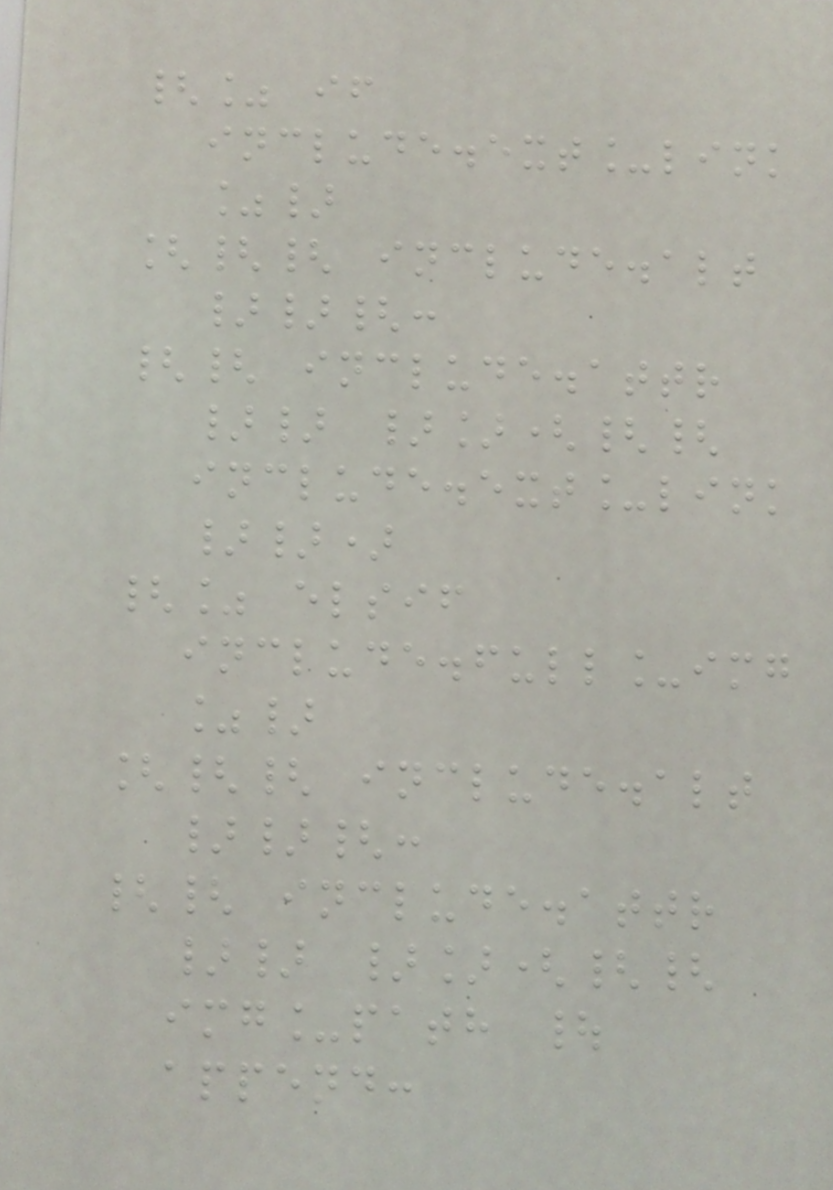{% if
include.ext_link
%}
[{{ include.alt
}}{:
{{ include.attr
}} }]({{
include.ext_link
}})
{% elsif
include.full_img
%}
[{{ include.alt
}}{:
{{ include.attr
}} }]({{
img_path |
append:
